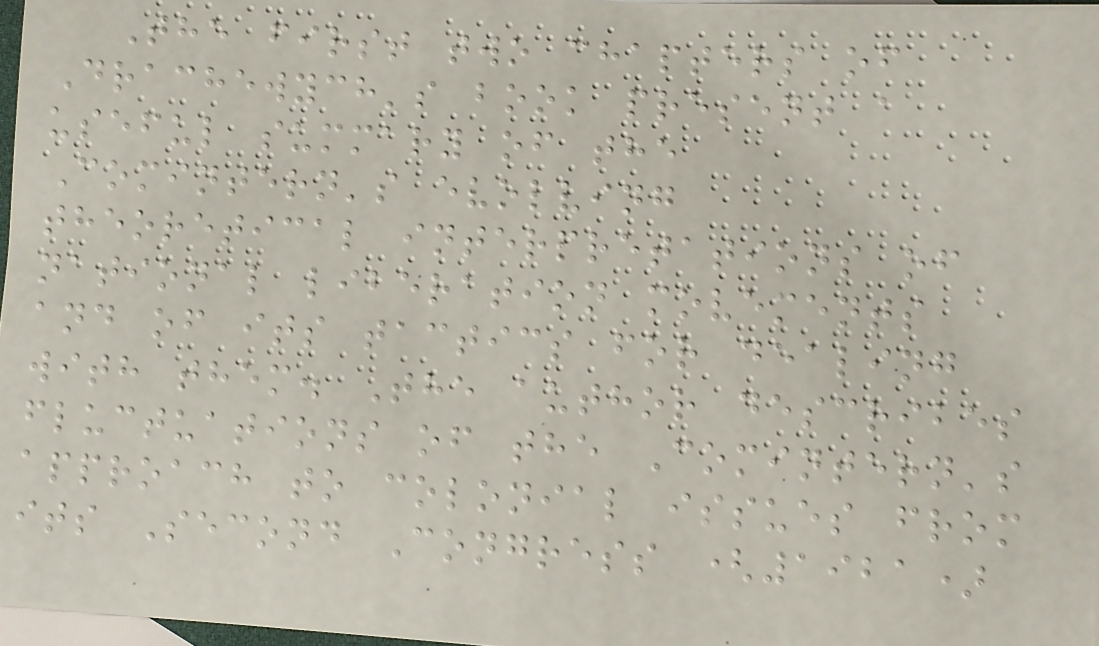The first two chapters of
Drachewych's book present a
useful summary of the
Comintern's evolving
theoretical interpretations of
national liberation movements
and of its tactics for dealing
with them. The author describes
fluctuations of the Comintern's
approach to colonial issues from
its Second Congress (1921)
